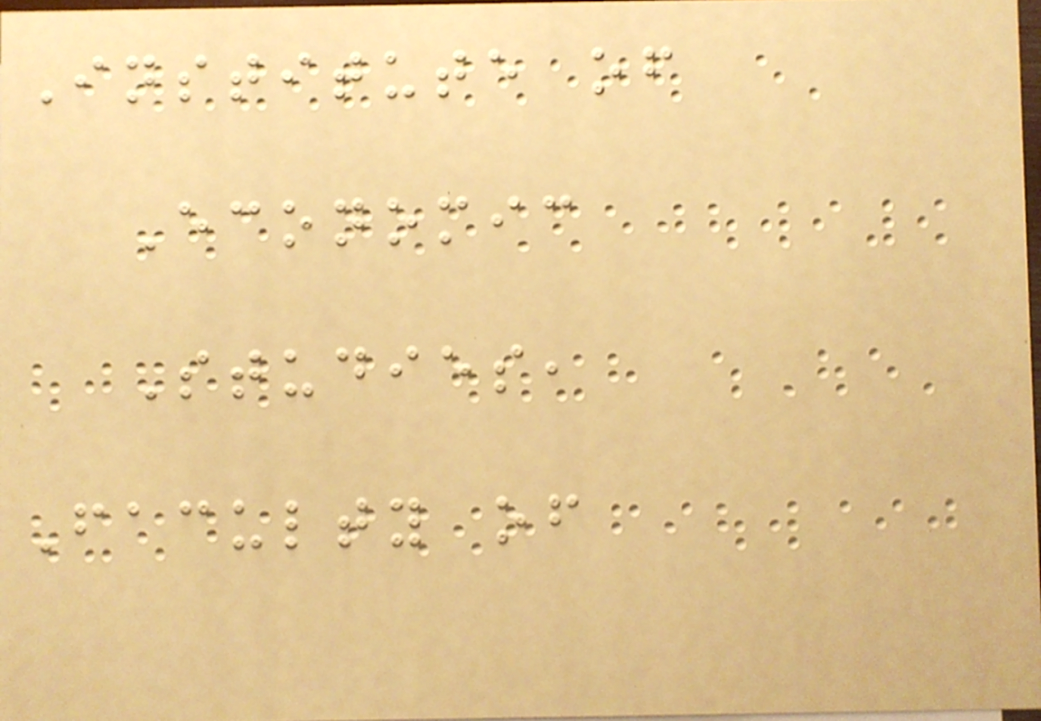Institute of
Economic
Studies,
Faculty of
